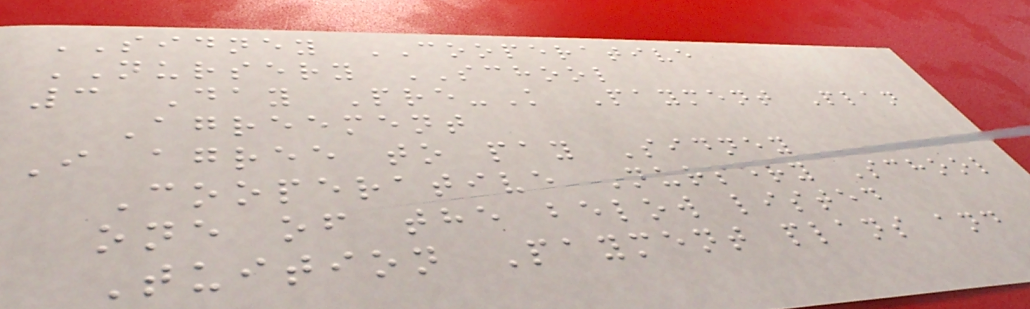SIDNEY COOPERATIVE
NURSERY SCHOOL
3 Day Pre-K Payment Plan
Agreement
I agree to pay Sidney
Cooperative Nursery School
one of the below listed
Tuition Payment plans and
